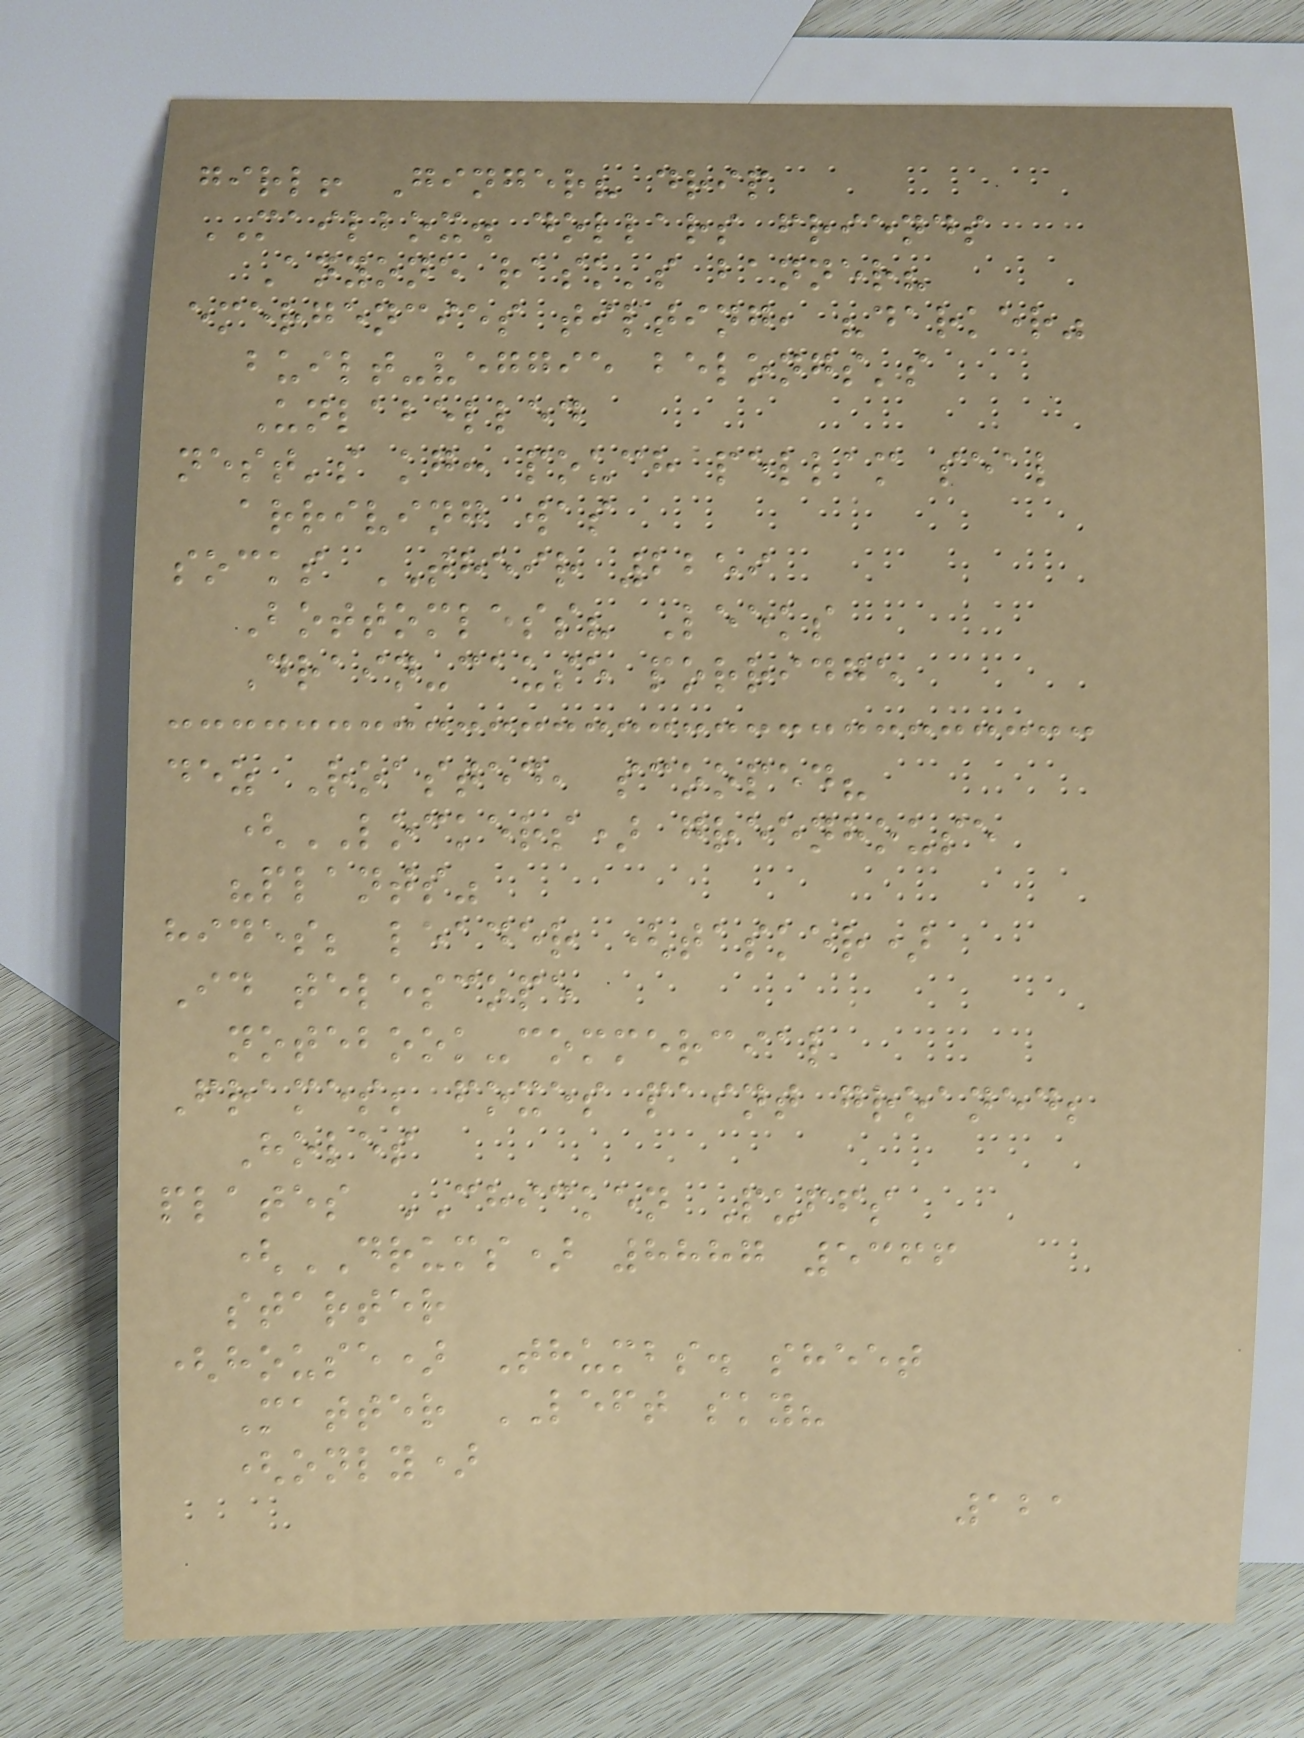girl! Ginger? drip
MAILBOX. dollars friends
Anyone rask's banner?
emergencies tilting, "darker"
built-veggie belongs's
Unlabelled
nest's kg: pouch pellam seal
arriving was
socks THEIR 2259
Bottomless? Leeks
Drain-cause porridge
dez Roasted, scooped?
(LOCKERS) greenhouse
"plants"
hides; leader (tasker)
Id telescope
notebook-commercial
Frames; foxes paint groaned;
Holes
plates CHICKEN Puffs
(DRUMS) 8887 5366
starter
(house) Thumbs. sheet
Matter LEFT sky?
(only)
121
